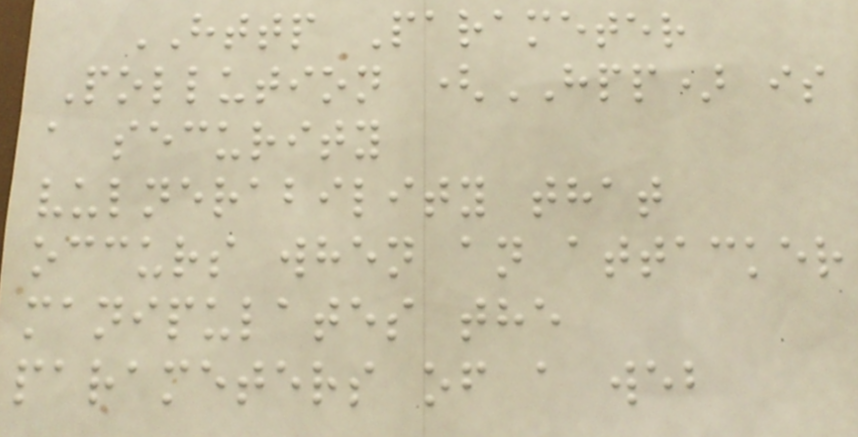HTTP Parameter
Pollution (HPP) is
a security
vulnerability that
occurs when an attacker
manipulates the
parameters of a web
